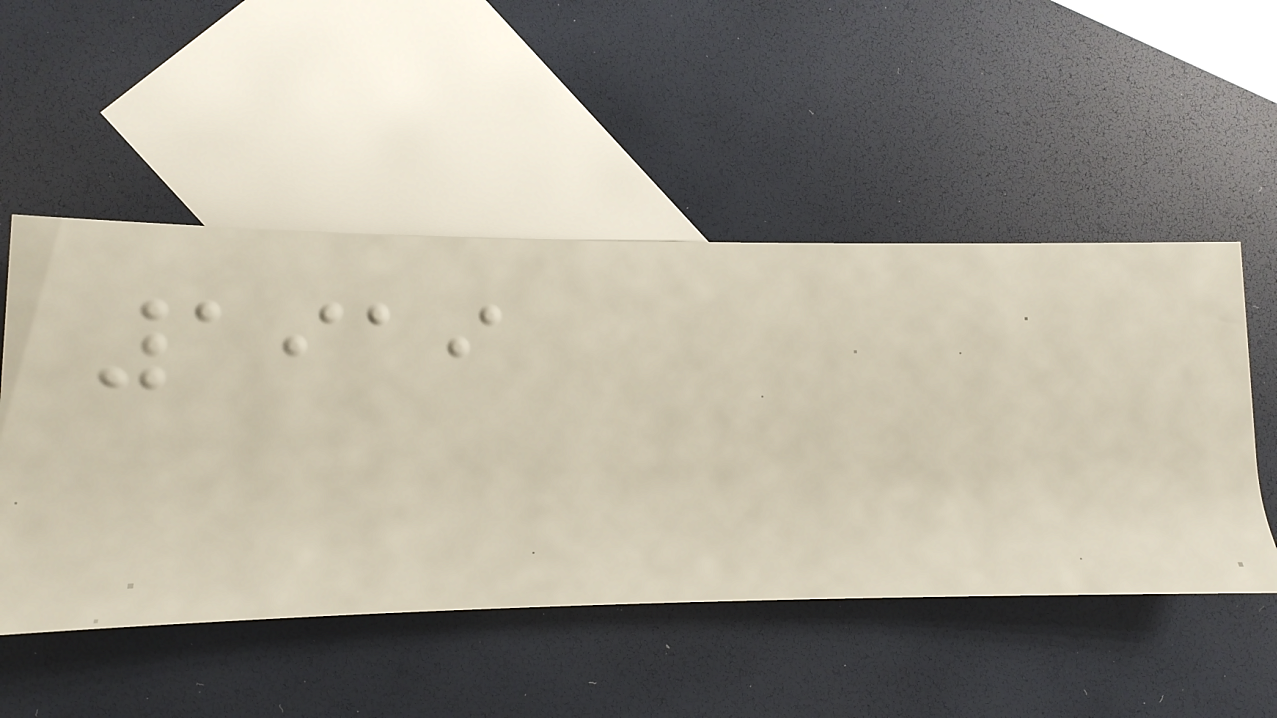1919
